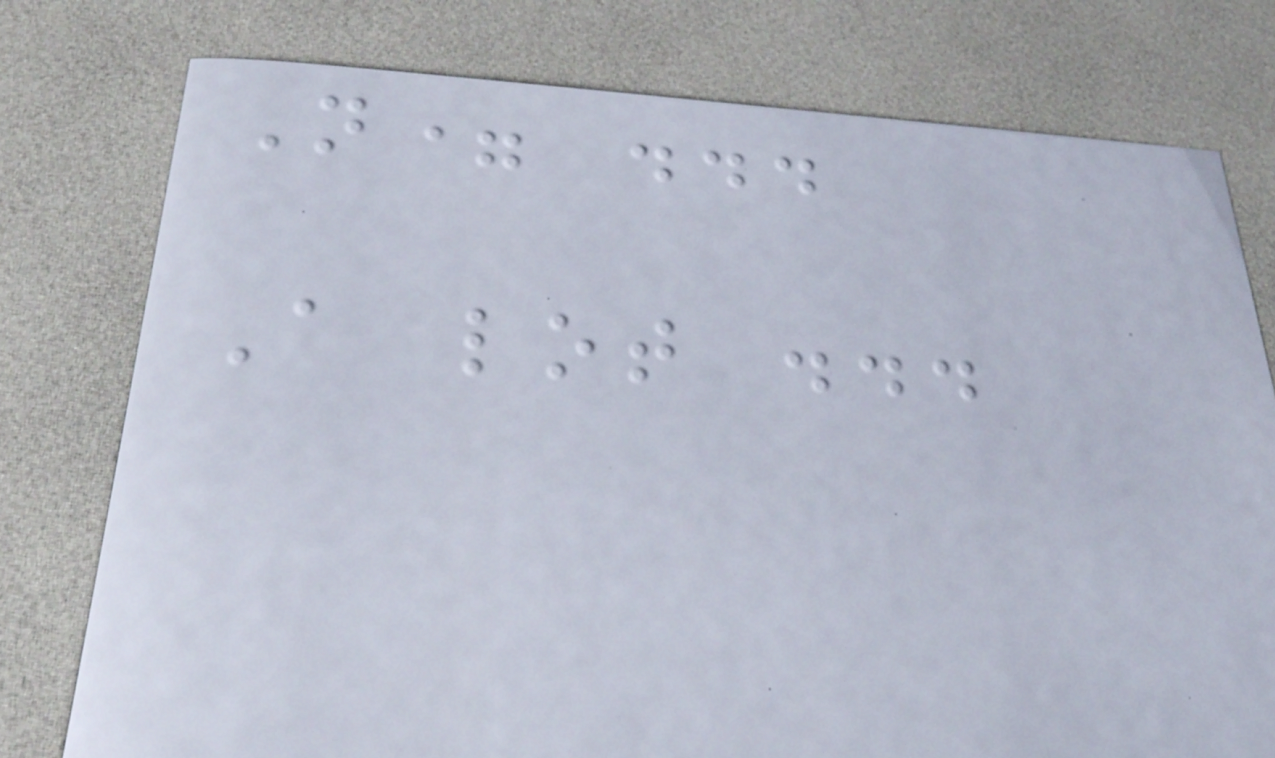N= ...
A lot ...
